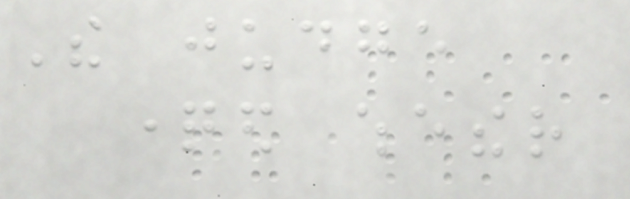The judge
questioned whether
